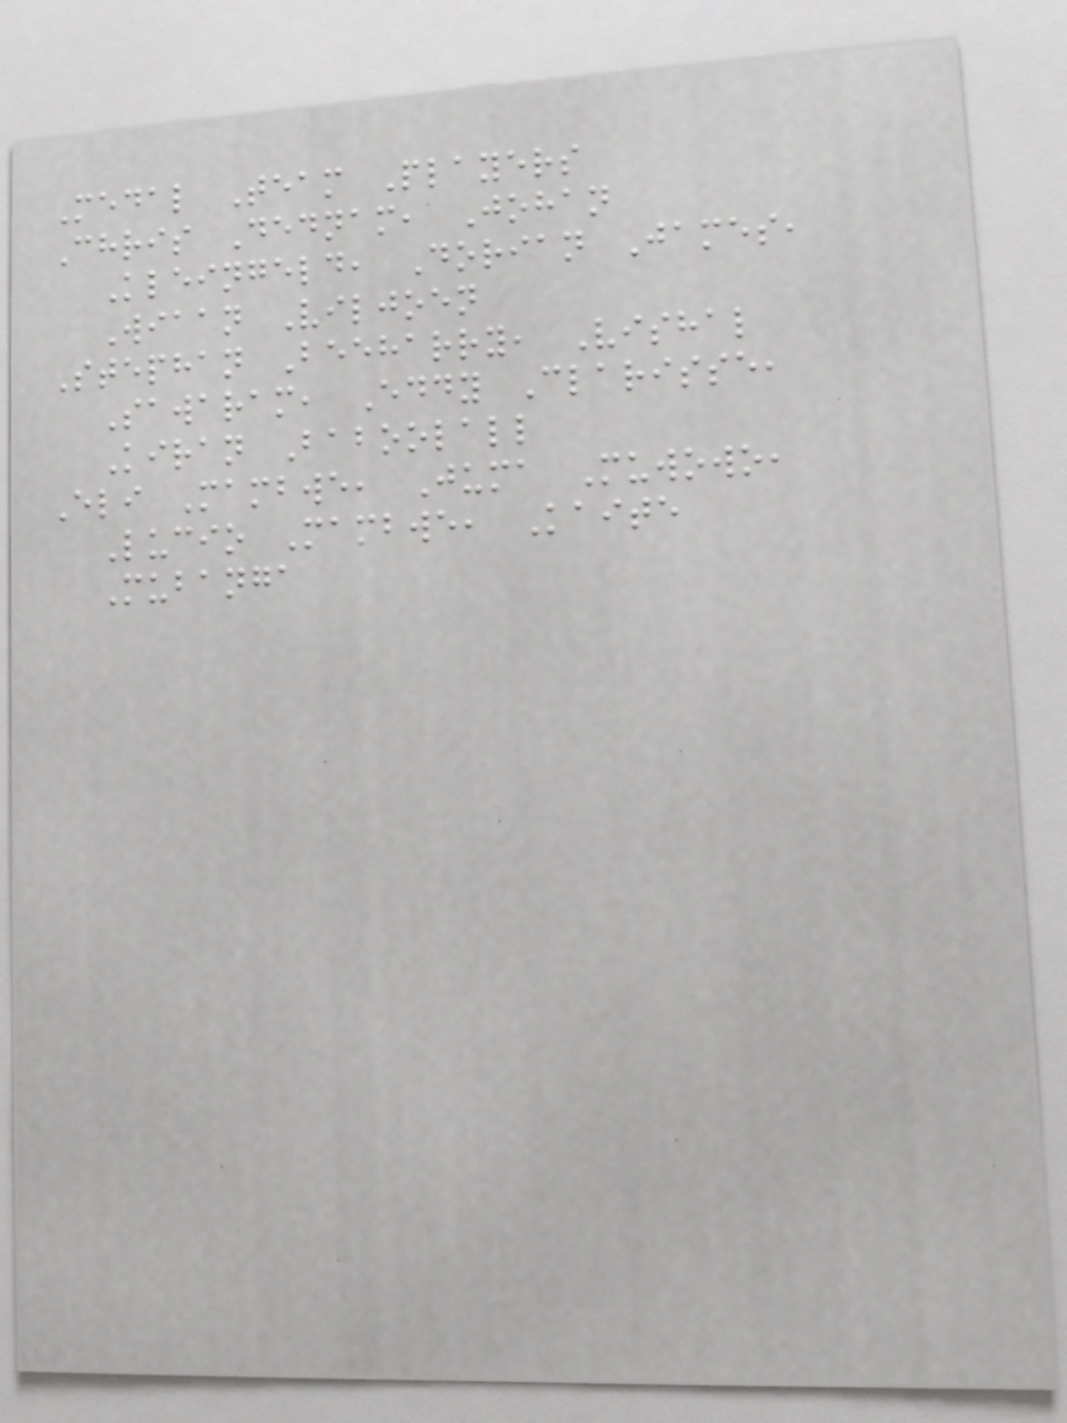Medal Team Players
Chris Dednam, Johan
Kleingeld, Dorian James,
Wiaan Viljoen
Stephan Beeharry, Vishal
Sawaram, Eddy Clarisse,
Kiran Baboolall
Eli Mambwe, Juma Muwowo,
Lucio Mambwe, Kaite
Mubanga
